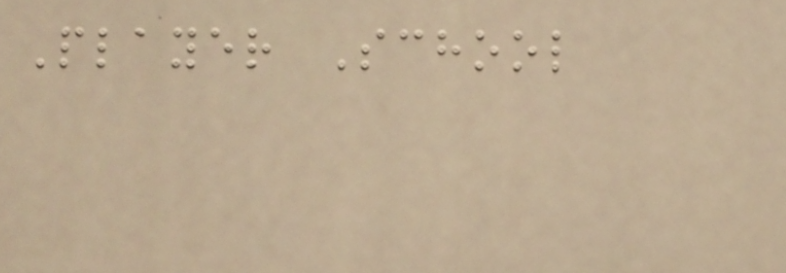Player School
